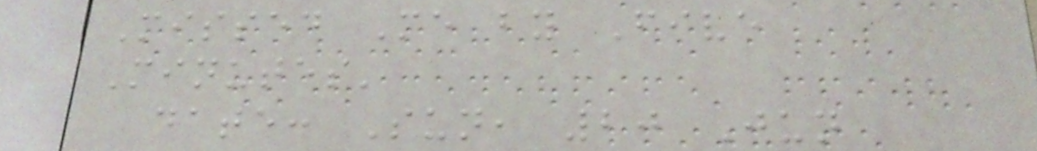Missed Me by Five
Minutes'
date: Sun, 20 Jun
